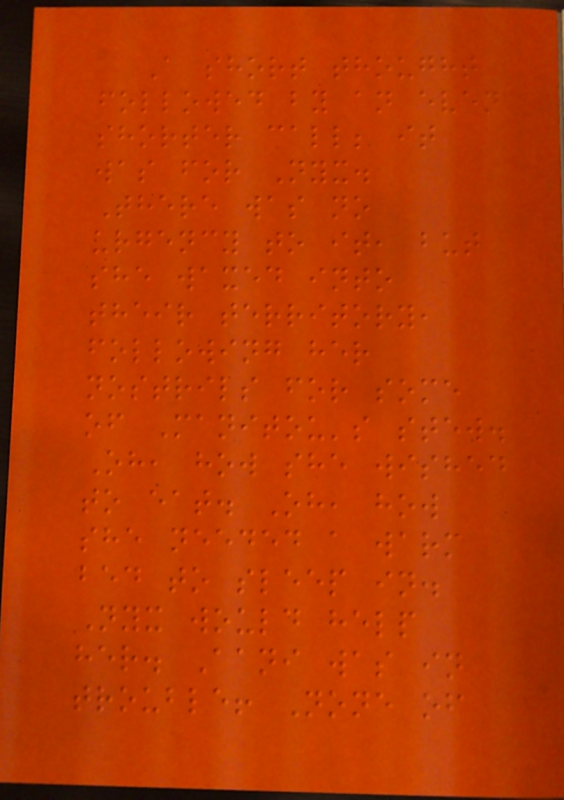A short thought
followed by an even
shorter call; it
was for Nyx.
There was no
urgency to it, but
she waxed into
their territory,
following her
nostrils for some
of Manitou's stew.
Oh, how she wished
to eat. Oh, how
she needed a warm
bed to sleep in.
Nyx would help
her. Aani was in
trouble! None of
